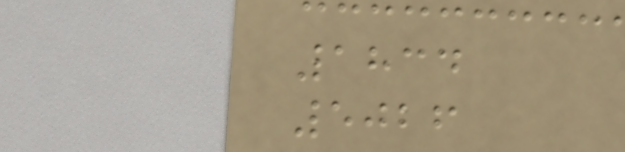1834
5026
